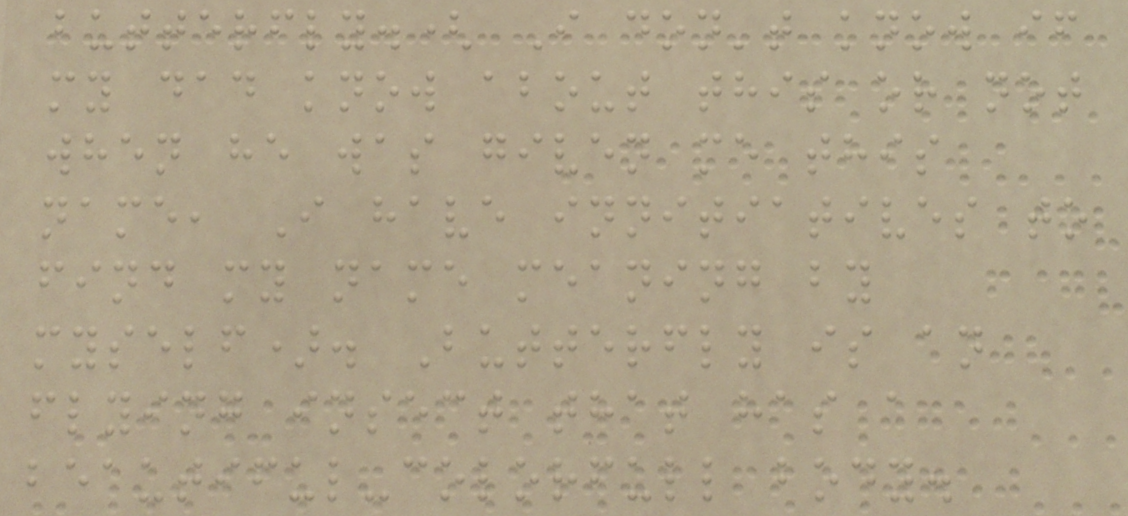butterfly.( I don't know if
my dad know about this or not
when he was given me this
name, I have innitiatives to
find my name meaning by
myself). Butterfly is an
flying insect that has a
beautiful-colorfull body.
